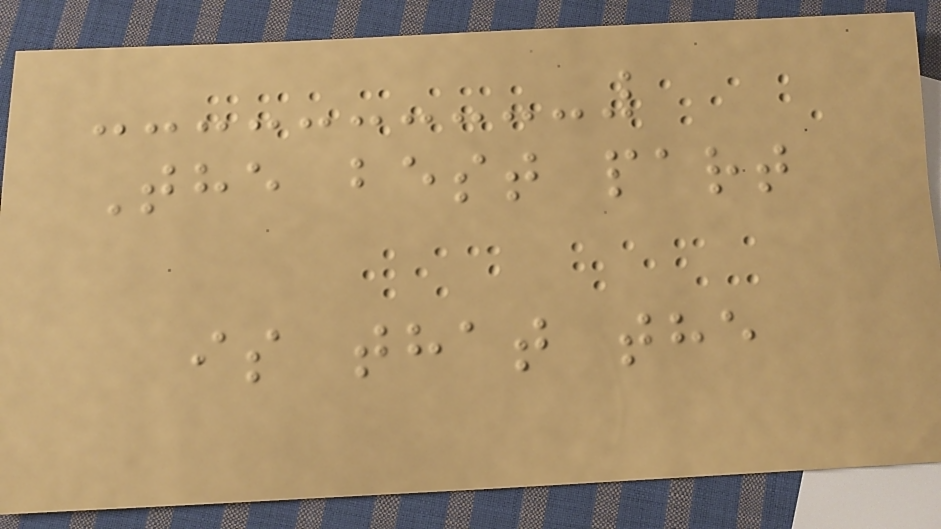The best part
is that the
